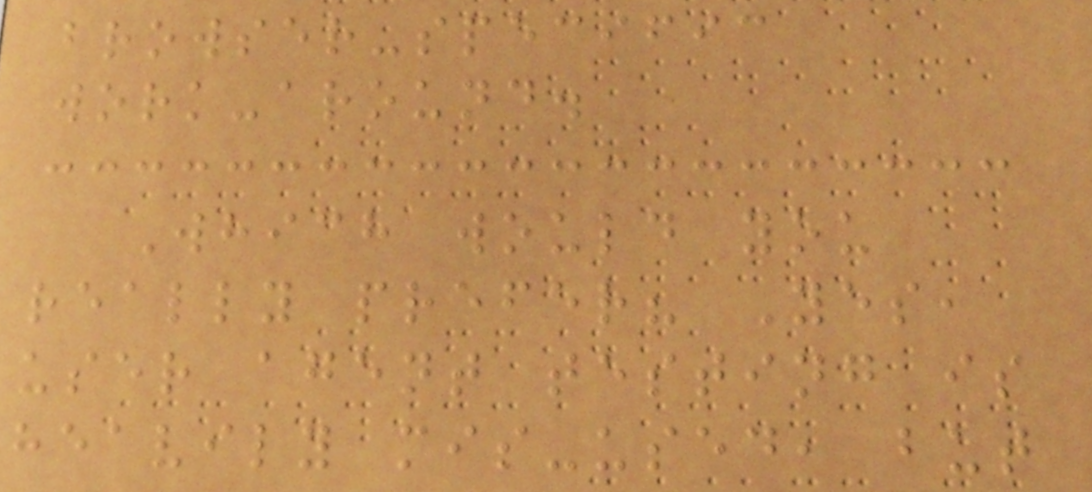browser-specific
work-around.
Which would you
really prefer? Yes,
user agent testing is
heavily mis-used, but
